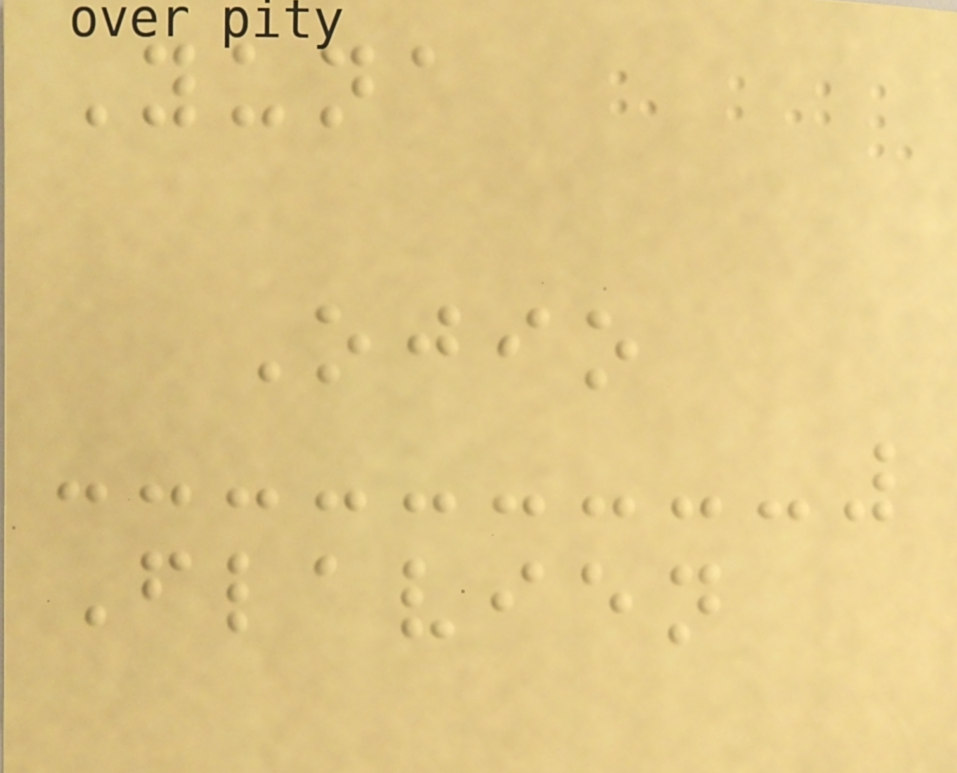Yuna
Ojio
Flavien
